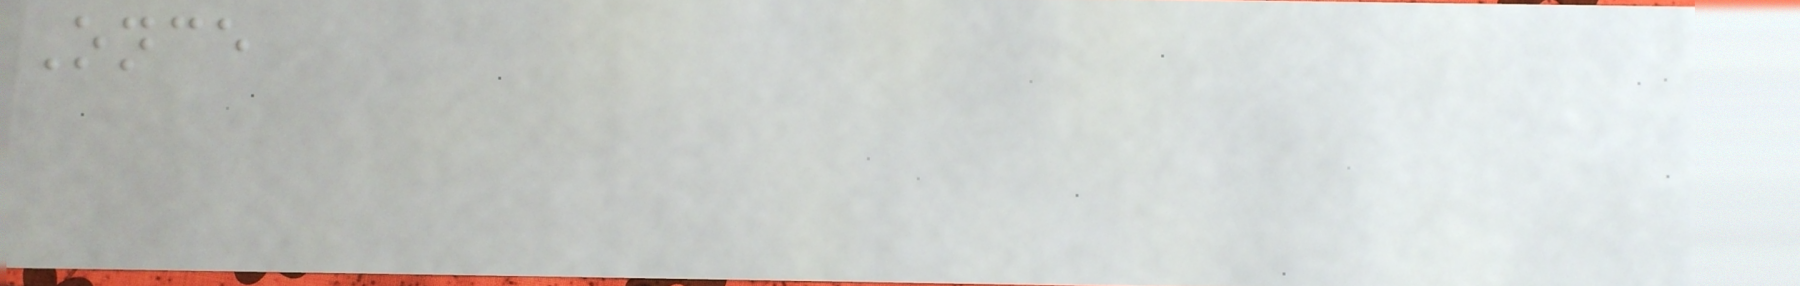Once
